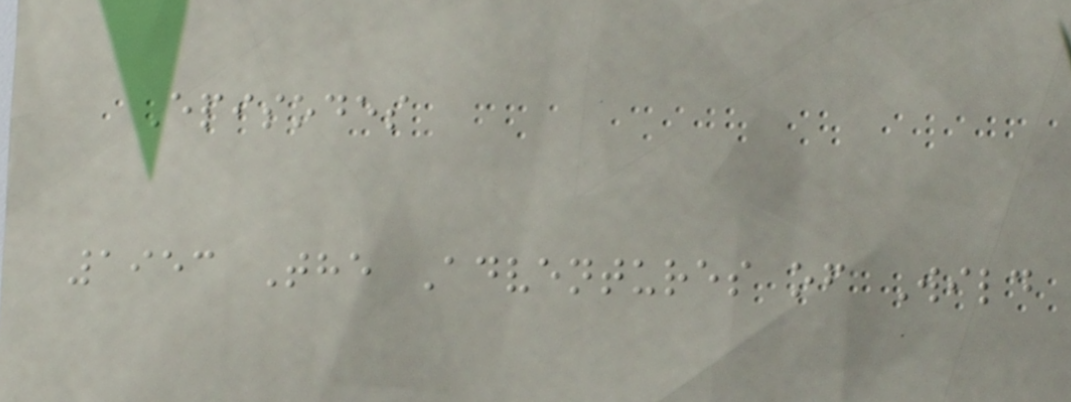Episodes
1953 The Adventures of Wild
